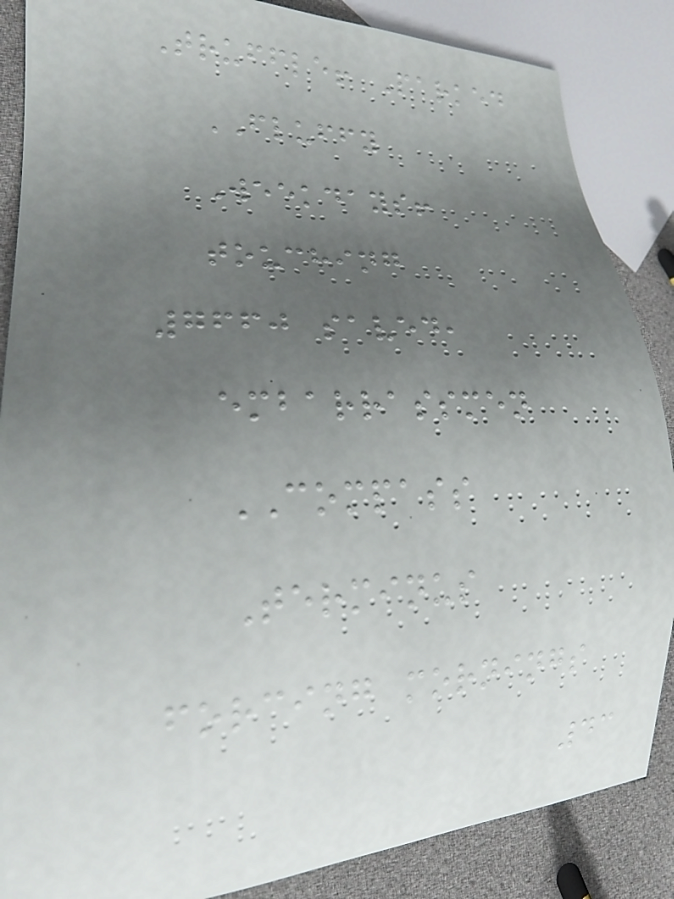Truffle! Parked
FLUFFY
Weekdays!
touching
7660 saved,
embarrassmen
COMPASS
Terminus
forcing mornings
43
